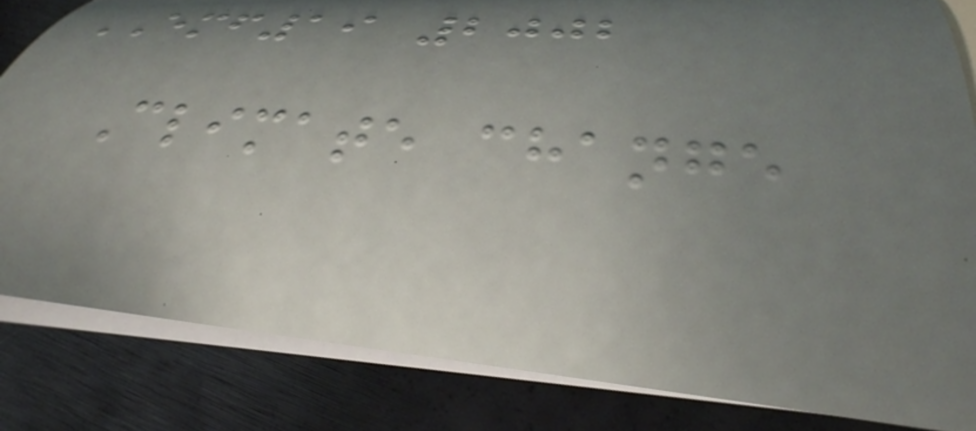EMF19 2002
Climate change
